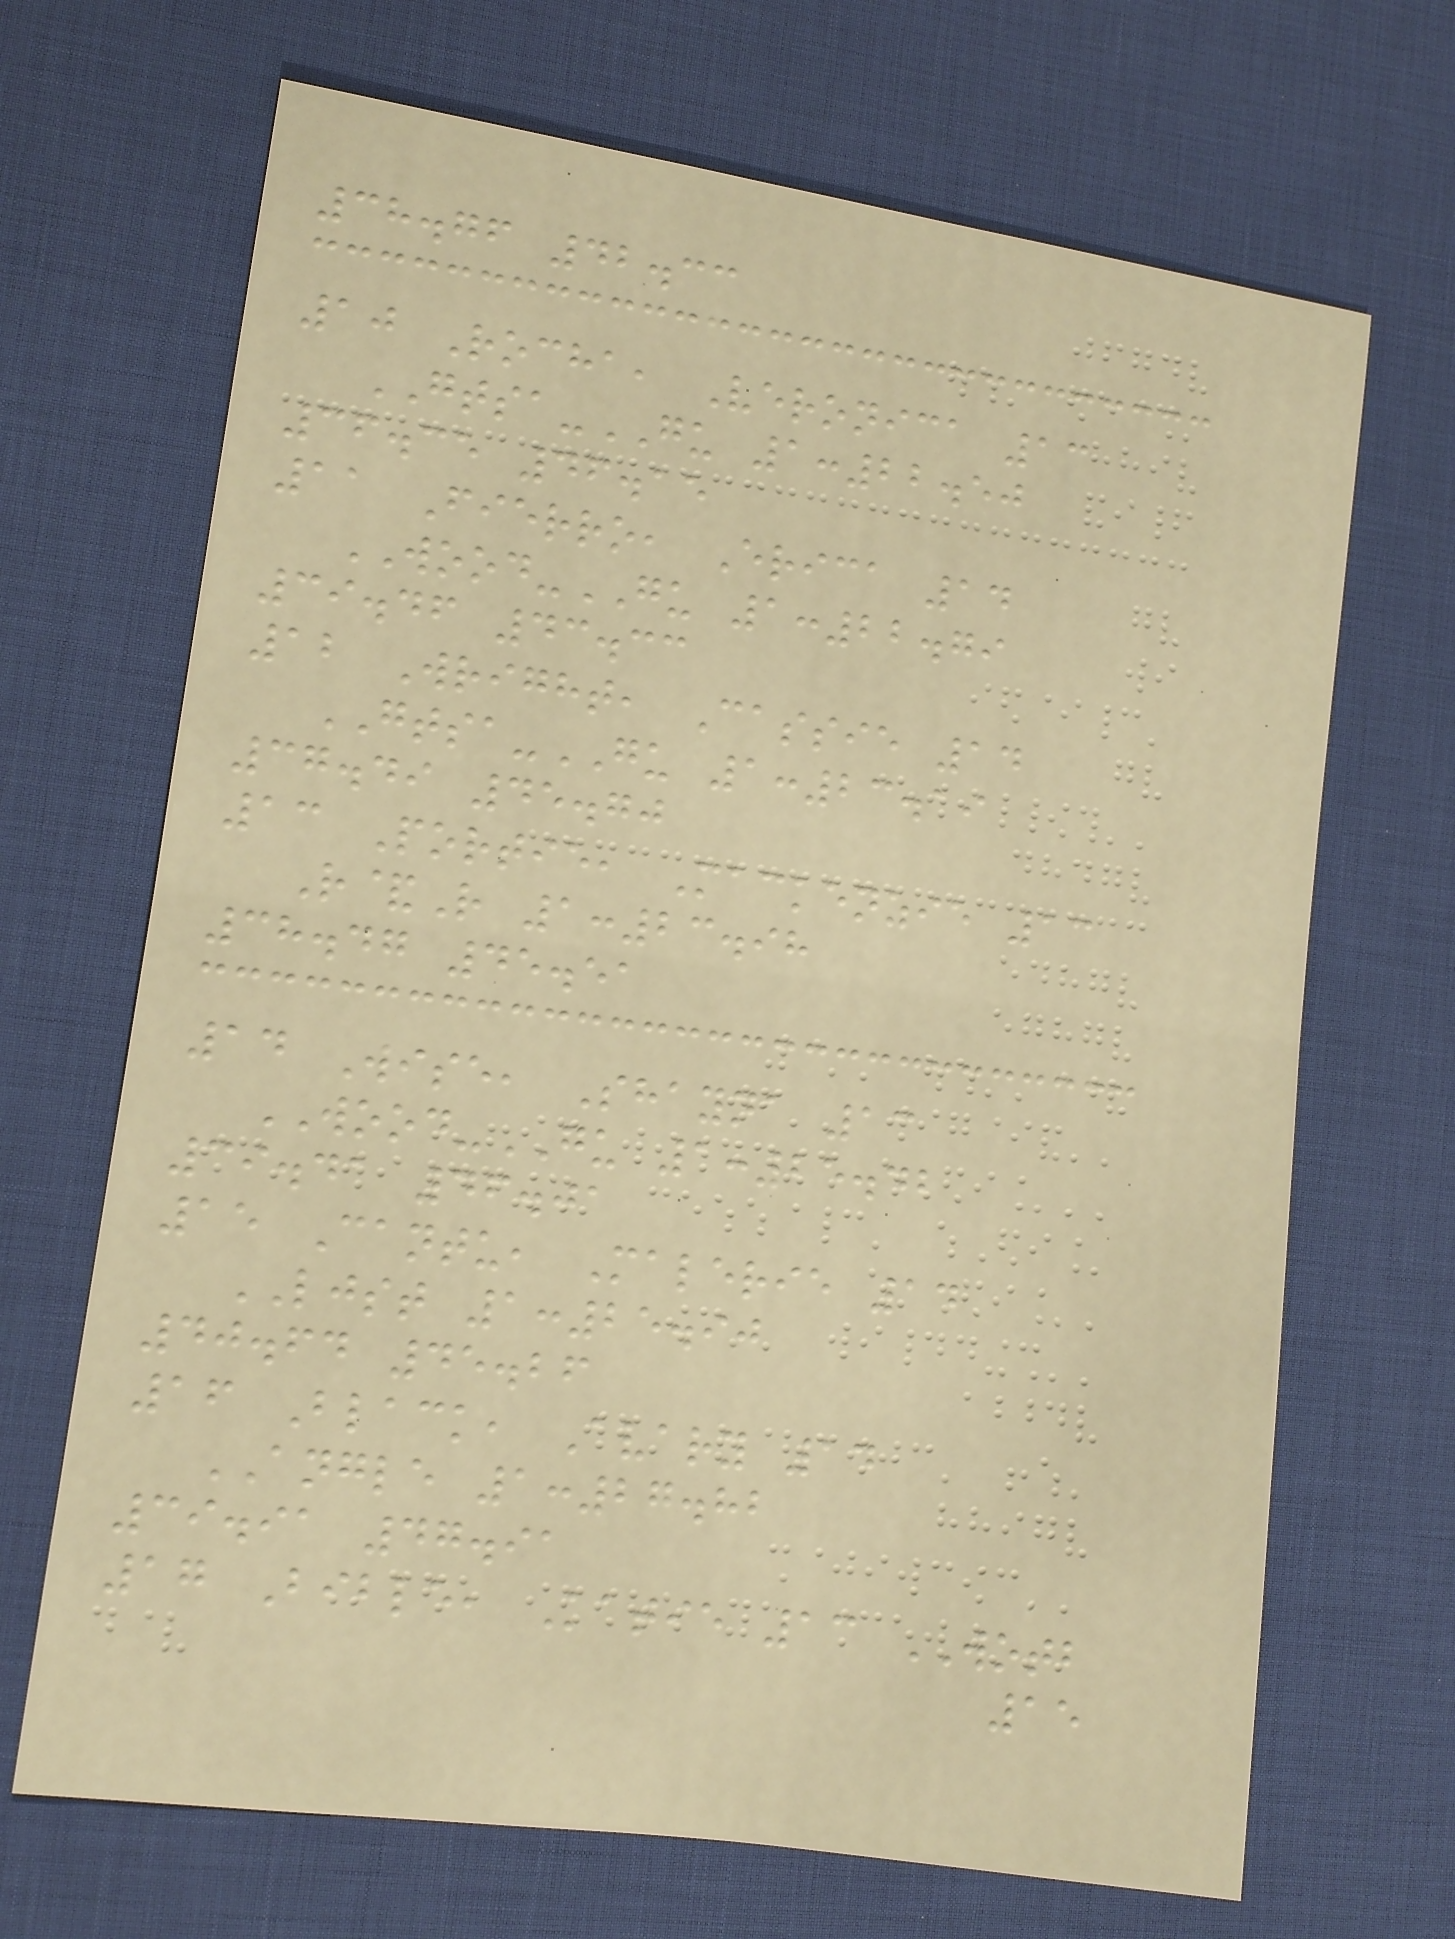38.76 42.33
10 Rocha, Veronica 13
GTSA-GU 1:22.50
36.35 46.15
11 Fierro, Erica 14
WOOD-GU 1:22.79
39.46 43.33
12 Wright, Cassie 14
GTSA-GU 1:23.19
37.49 45.70
13 Portie, Mackenzie 13
R&R 1:23.98
38.47 45.51
14 Wise, Shayna 13
WOOD-GU 1:25.42
39.41 46.01
15 Cantu, Malerie 14
LJST 1:25.90
40.64 45.26
16 Black, Avary 14
ANGLE 1:27.82
39.91 47.91
17 Bible, Katie 13 WOTB
15
